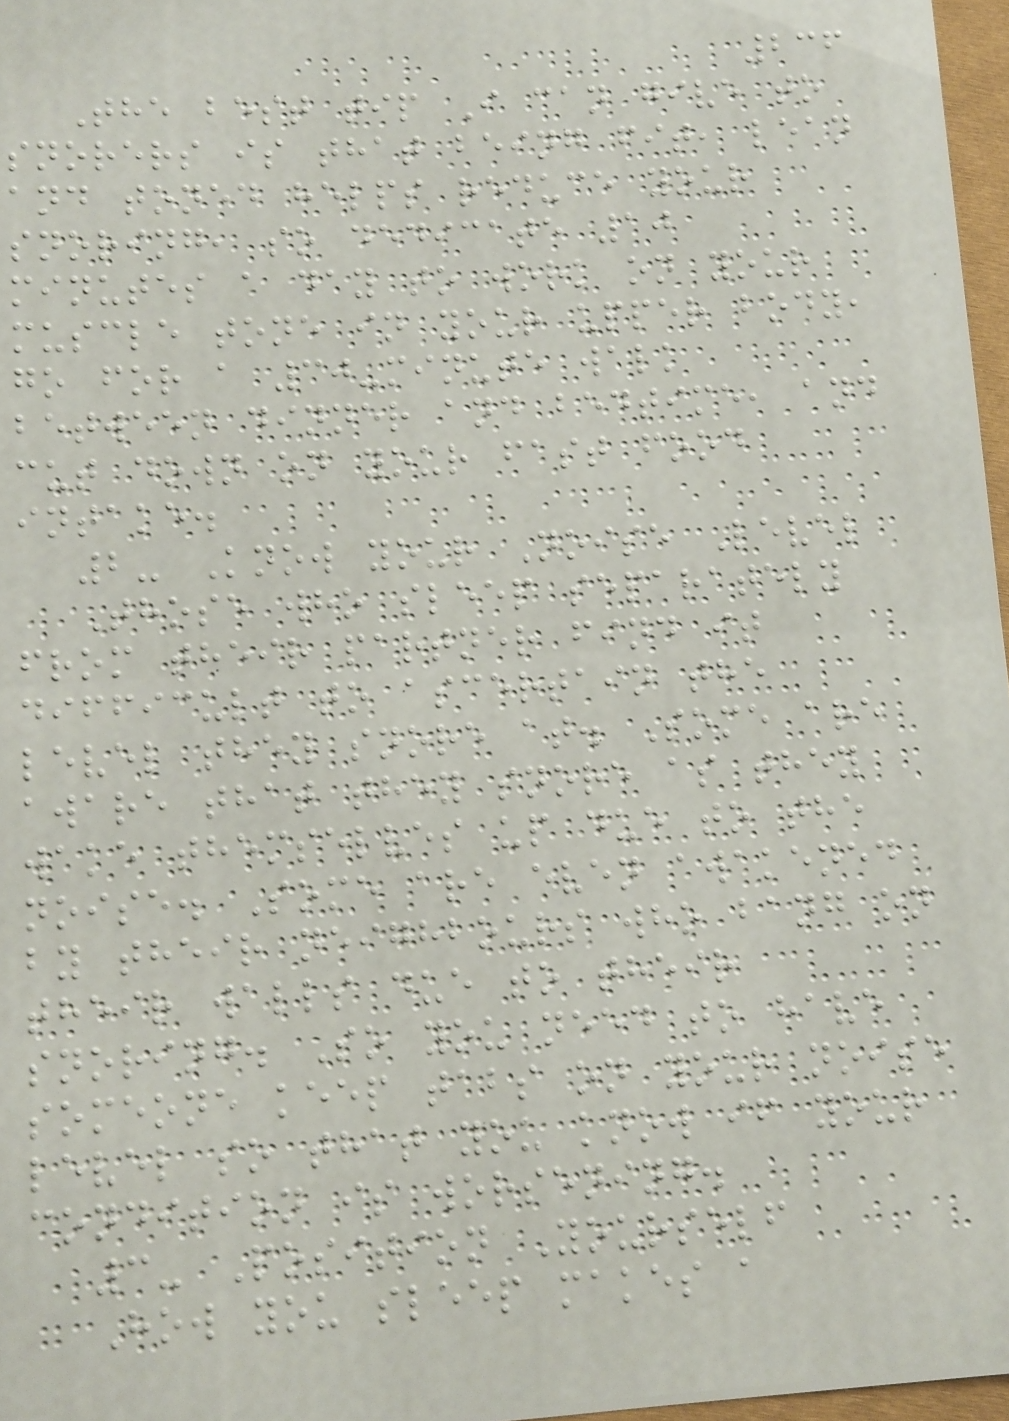236
The best tip I can give to
snorers is that being fit, lean
and toned helps reduce your
snoring, so dedicate 10
minutes a day to work on your
muscle tone in your upper body,
go for a 30-minute walk
between dinner and bedtime, and
cut down on your fast food
intake.
2- Know your Noise Level
Those who sleep separately
from their partner find it
difficult to ascertain the
level they snore at. Some are
aware that they snore as they
wake themselves up due to the
noise. Some are even awakened
by their neighbours who bang on
their walls due to their
snoring. So you need to have
someone keep tabs on your noise
level so that you know if your
condition is worsening.
3- Position Yourself
How you sleep makes a
